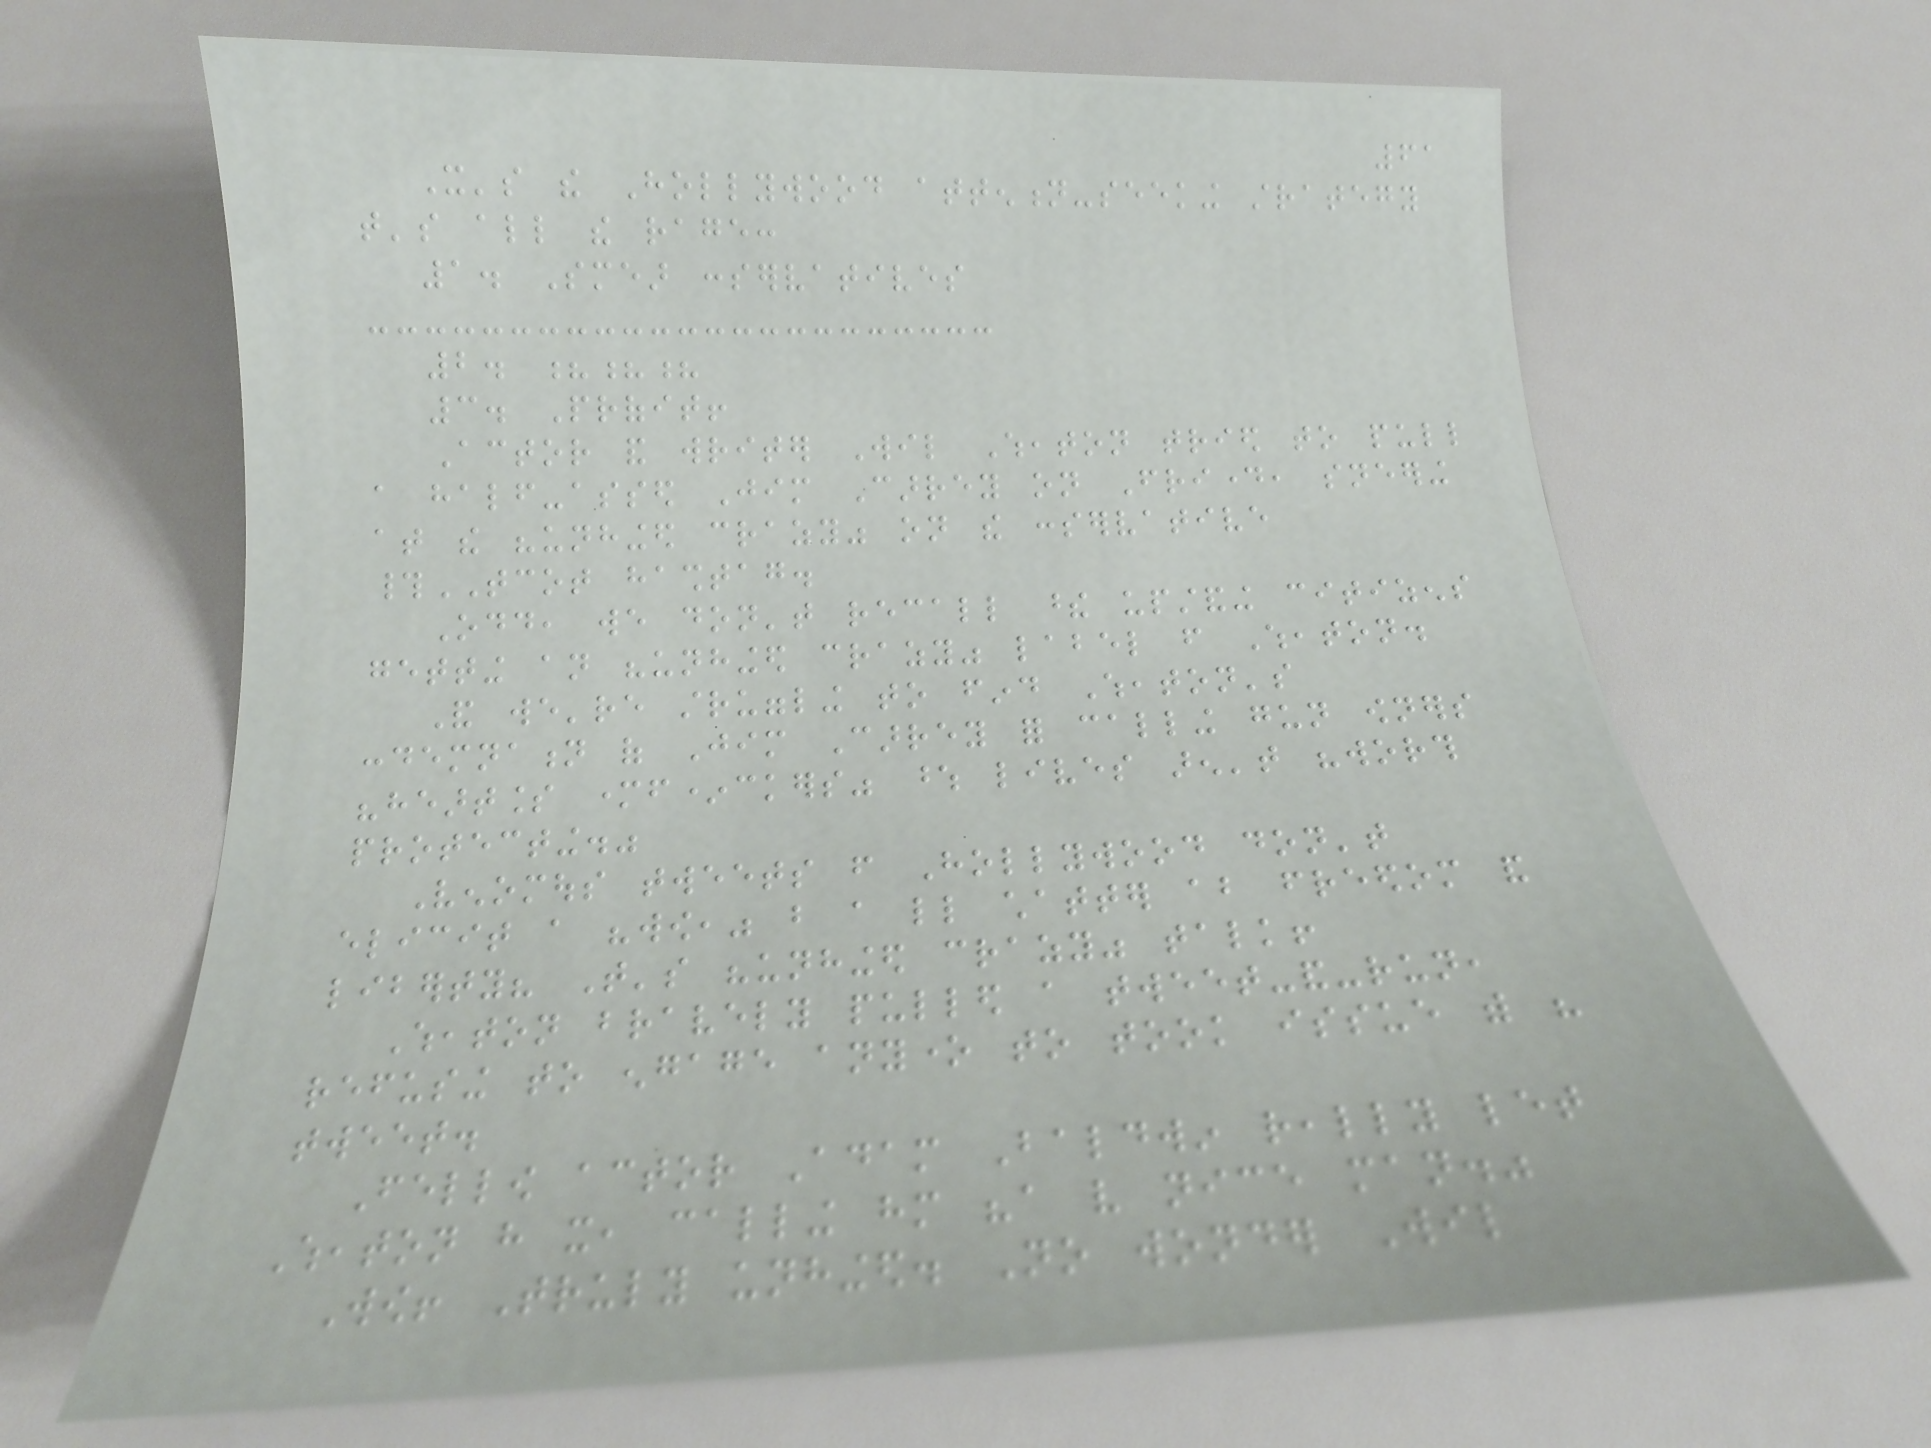61
It's the Hollywood attention-seeking strategy
that's all the rage:
1. Smear conservatives
2. ???
3. Profit!
Actor and writer Wil Wheaton tried to pull
a half-assed Jim Carrey on Friday, sneering
at the "unhinged crazy" on the conservative
#TCOT hashtag.
Odd, we don't recall these upstanding citizens
getting an "unhinged crazy" label from Wheaton.
And we're struggling to find Wheaton's
condemnation of Jim Carrey for calling gun owners
"heartless motherf*ckers" whose lives aren't "worth
protecting."
Venomous tweets from Hollywood don't
elicit a "wow," but a little chatter about freedom and
liberty? That's "unhinged crazy" talk!
Wheaton bravely pulled a tweet-and-run,
refusing to engage anyone to took issue with his
tweet.
Fellow actor Adam Baldwin really let
Wheaton have it, calling him "a very nice man."
Wow! Truly unhinged. No wonder Wil
